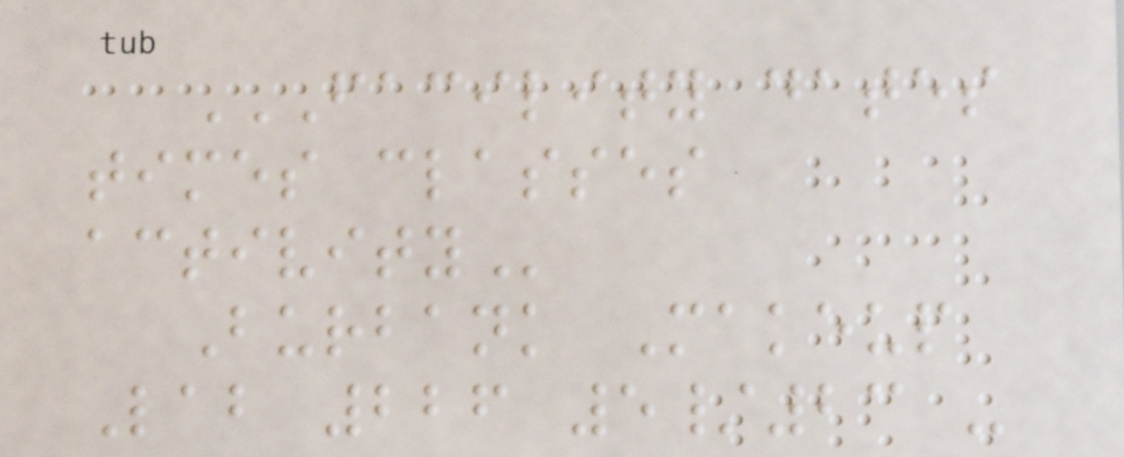FACILITY DATES
TIMES CLASSES
ACTIVITY
Burbank Makeup
Lab 226 5/23 -
